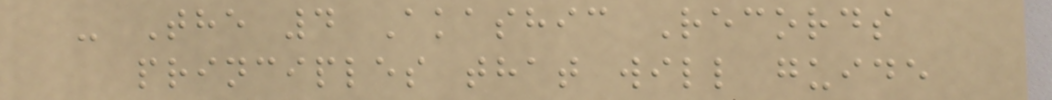- The 4 Akashic Records
principles that will guide
